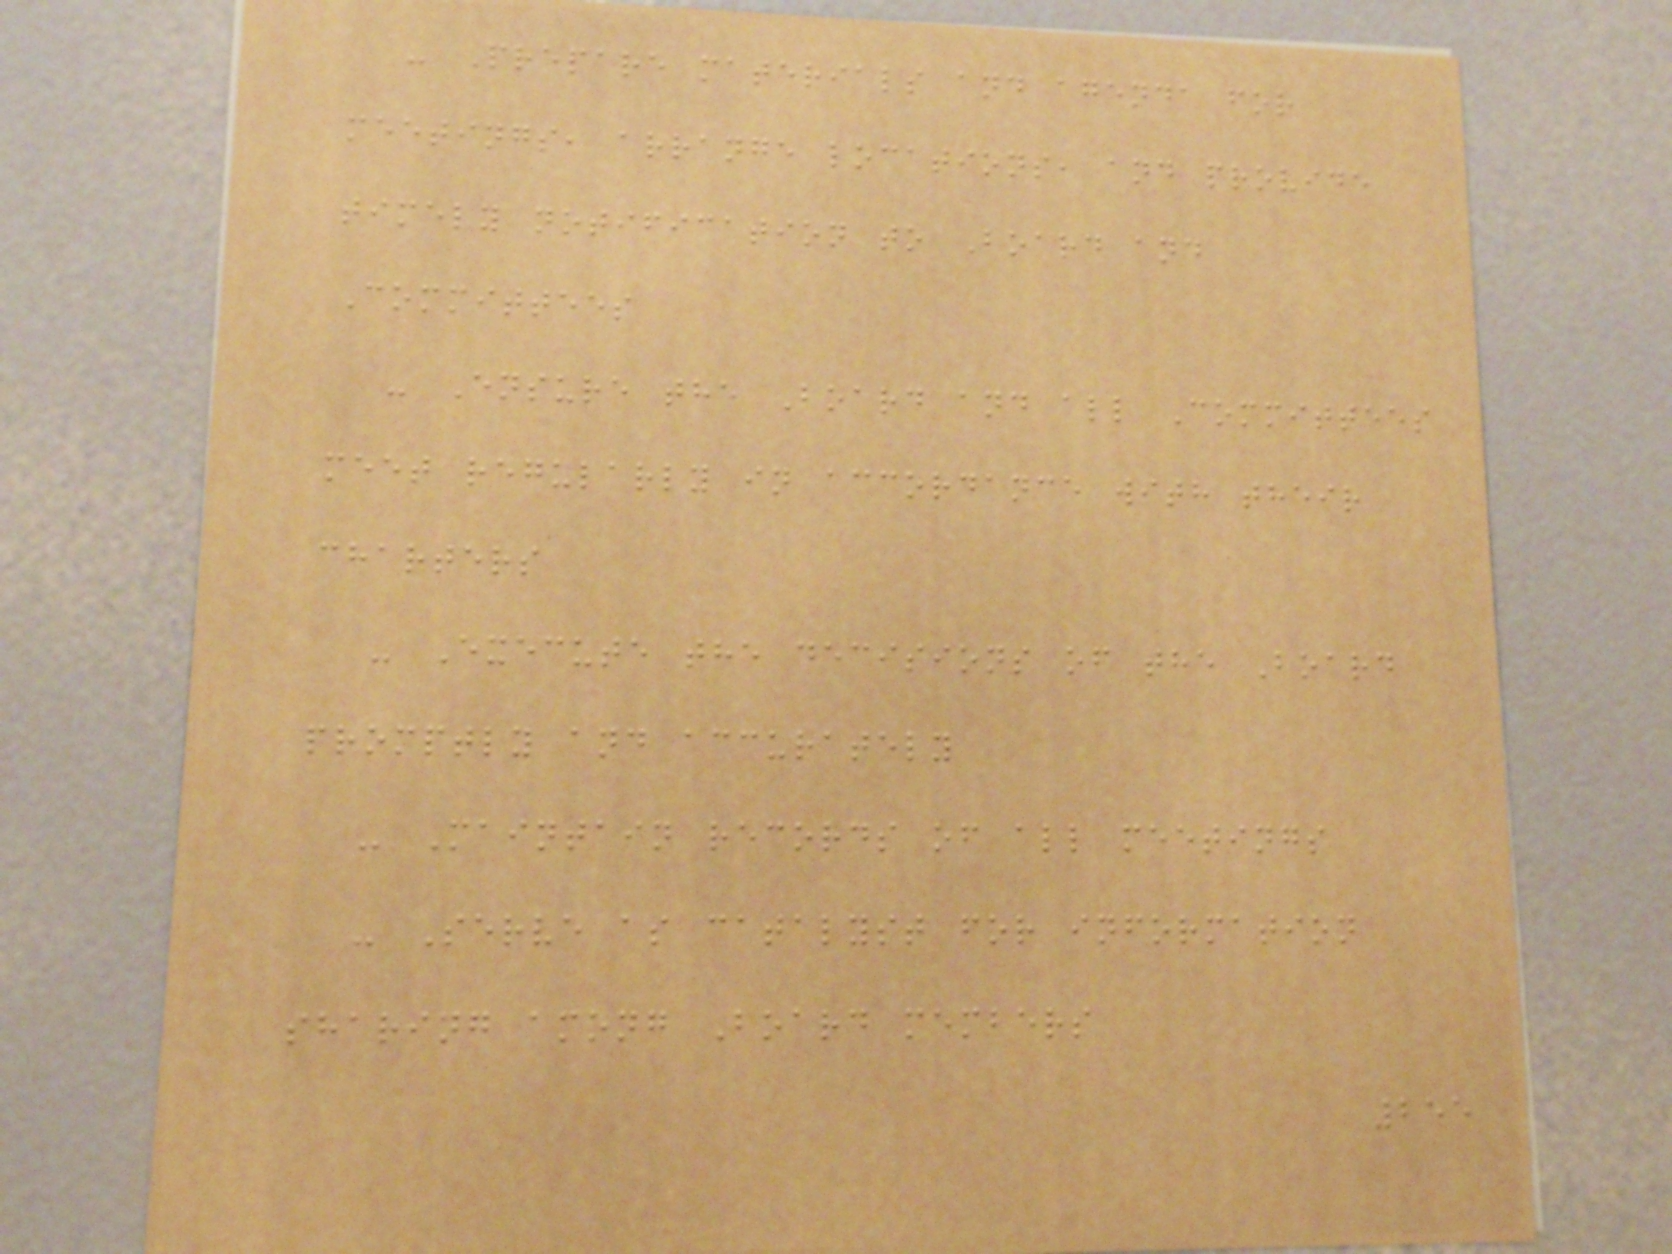- Prepare materials and agenda for
meetings, arrange locations, and provide
timely notification to Board and
Committees
- Ensure the Board and all Committees
meet regularly in accordance with their
charters
- Execute the decisions of the Board
promptly and accurately
- Maintain records of all meetings
- Serve as catalyst for information
sharing among Board members
255
